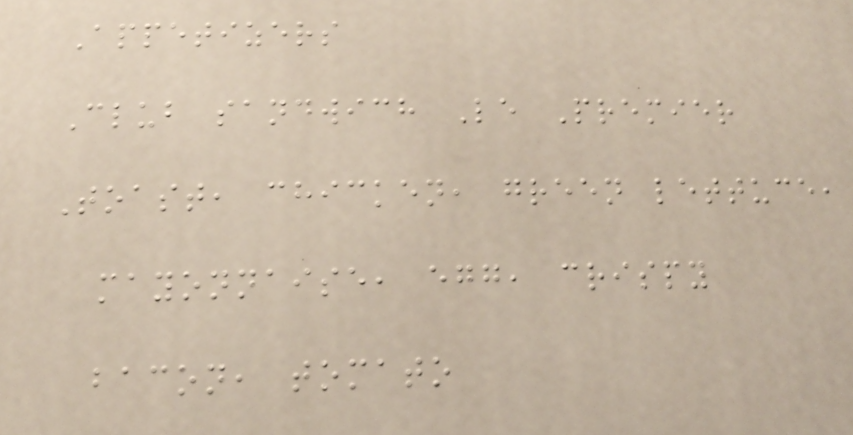Appetizers
Club sandwich Le Premier
Toast, chicken, green lettuce,
mayonnaise, egg, crispy
bacon, tomato
